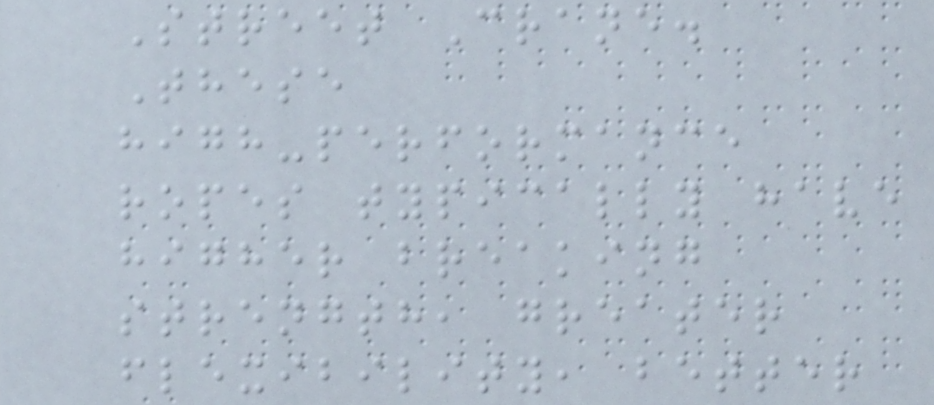Street Crane.
These
high-performance
ropes typically have
higher breaking
strength, greater
flexibility, better
